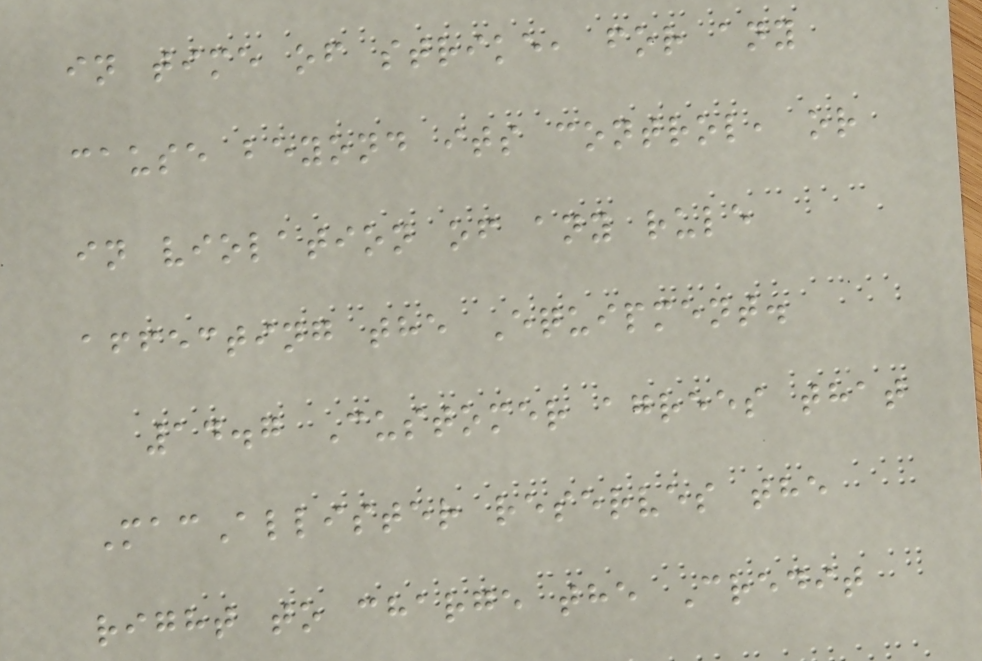in time of strike, for any
cause beyond its control, or
in violation of any rule
affecting the Equipment.
14.7 Customer agrees that
MacAllister reserves the
right to charge the Credit
